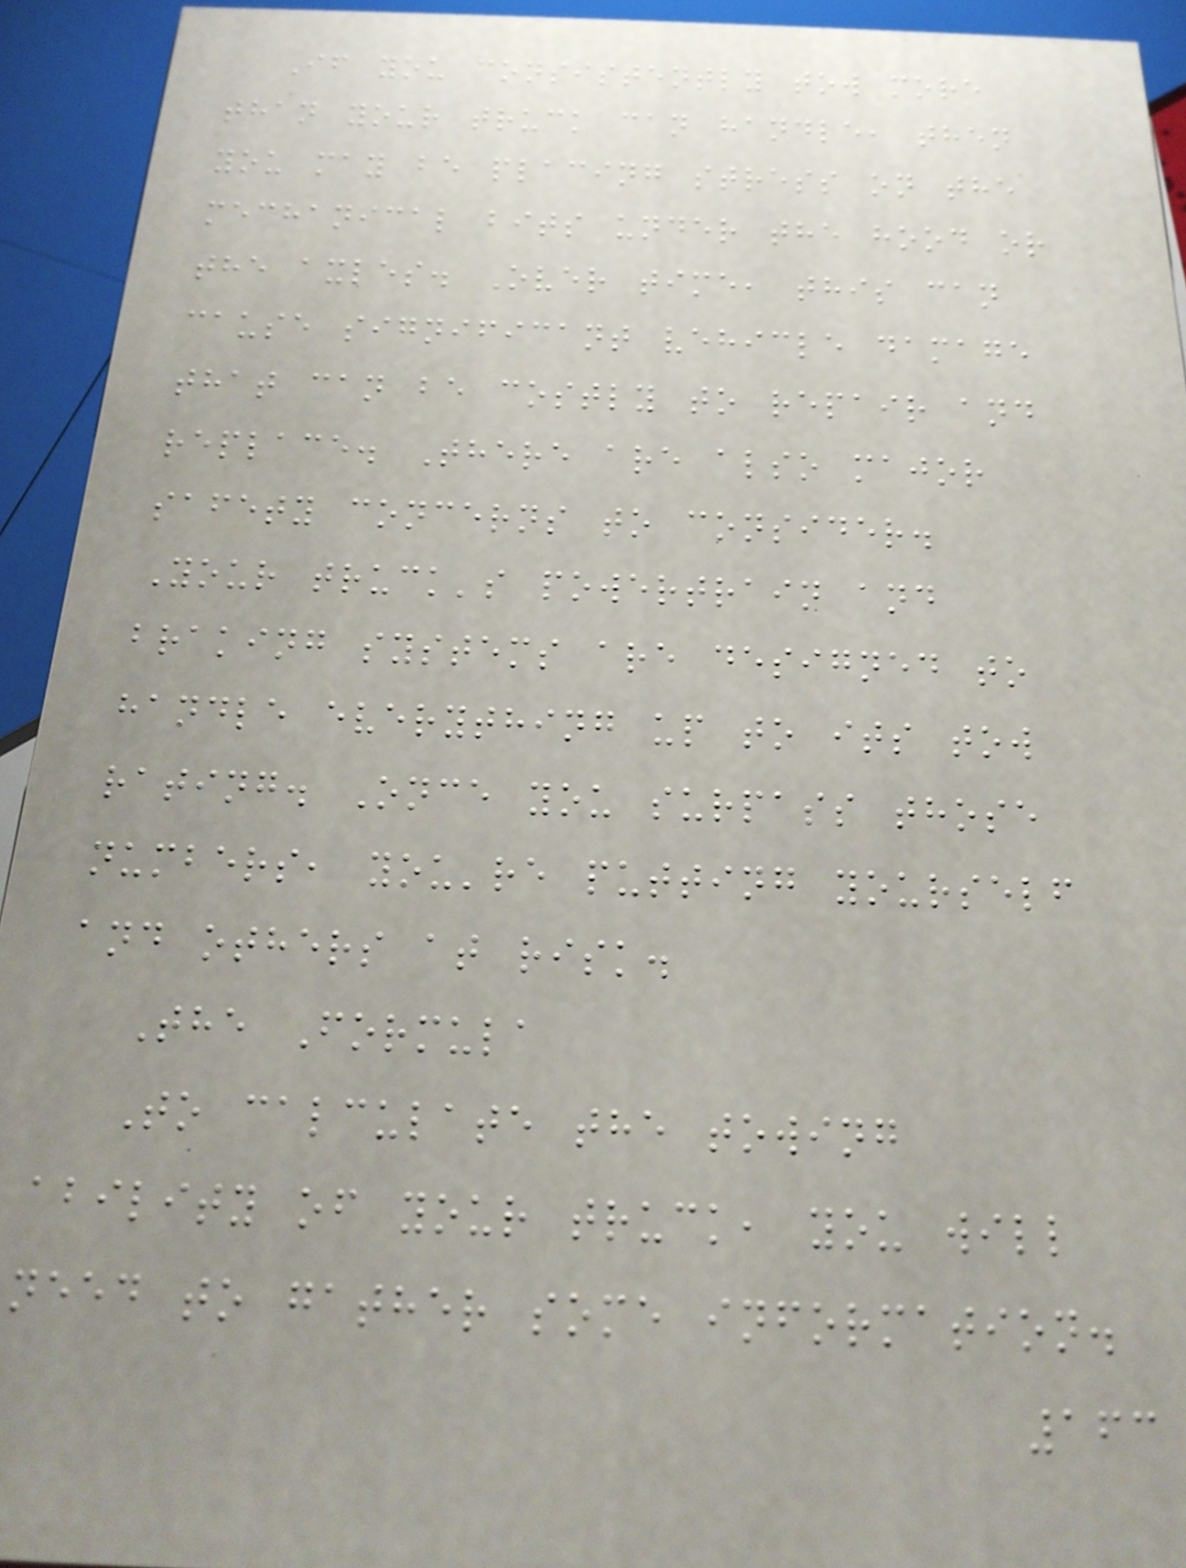If you consistently tow more
than your truck can handle, then
you may be placing stress on the
mechanical bits under the hood or
the axles. Over time, this can
cause significant vehicle damage
that can be costly to repair and
replace. There are also major
safety concerns to consider.
Your truck's powertrain and
braking systems are designed to
handle everything up to its tow
rating. Once you surpass those
numbers, you're putting yourself
and others at risk.
The Formula
To calculate the towing
ability of your truck, you will
need to gather some information.
163
